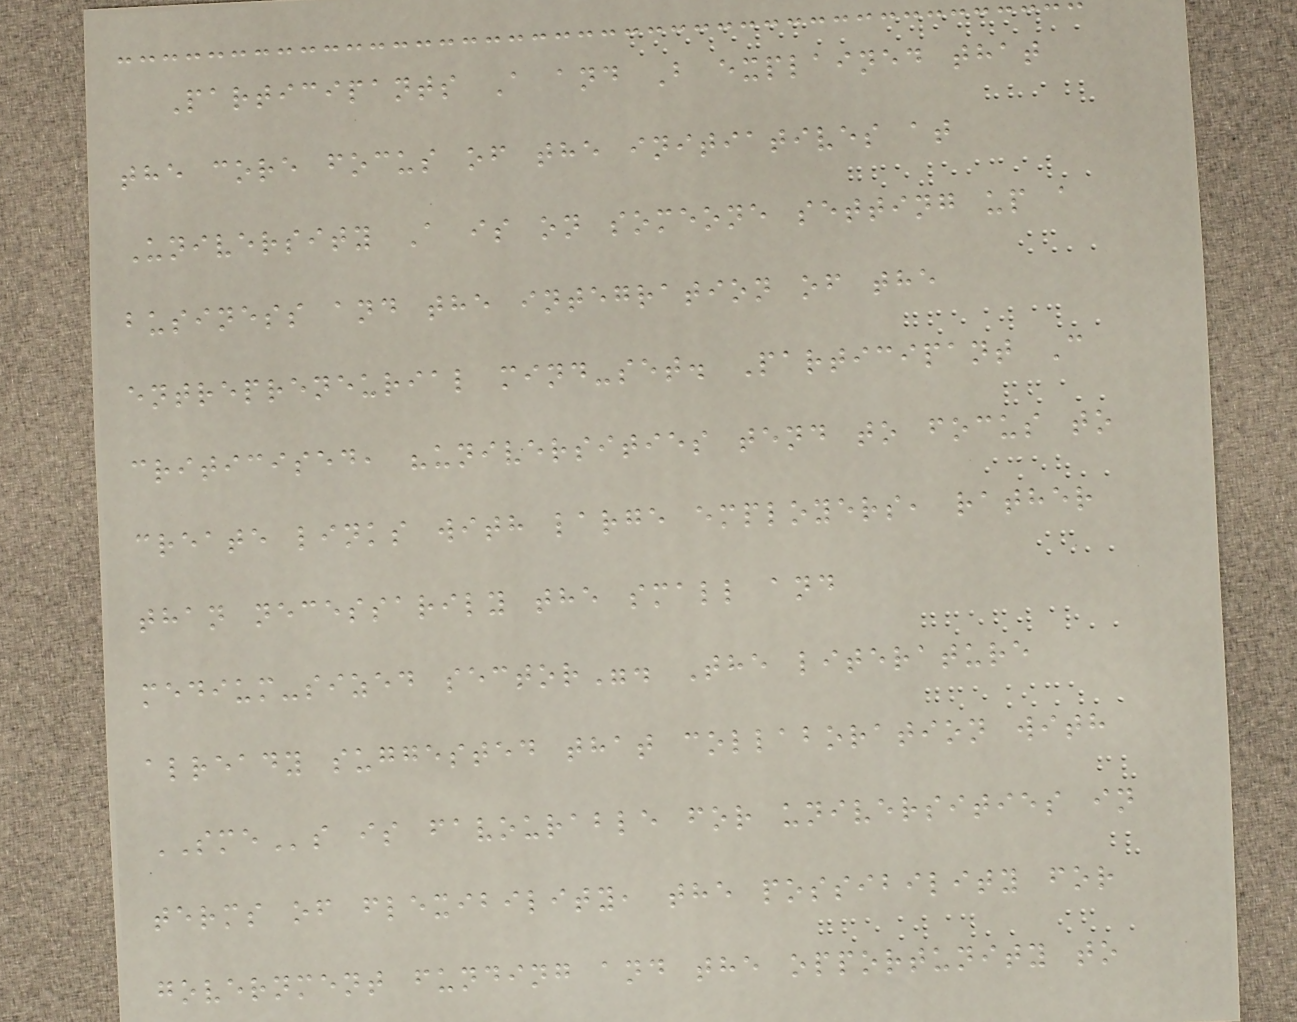Participants A and B explained that
the core focus of the initiatives at
University A is on someone setting up a
business and the integration of the
entrepreneurial mind-set. Participant C
criticised, "universities tend to focus to
create links with large employers, rather
than necessarily the small and
medium-sized sector". The literature
already suggested that collaboration with
SMEs is favourable for universities in
terms of flexibility, the possibility for
government funding and the opportunity to
